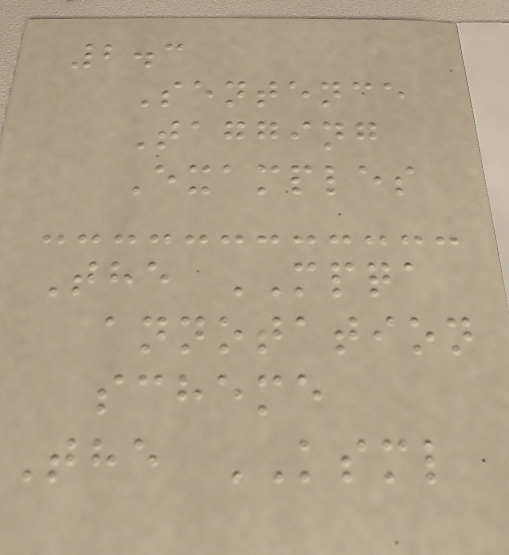2.3
Sentence
Tagging
Examples
The MPQA
annotation
scheme
The KSML
